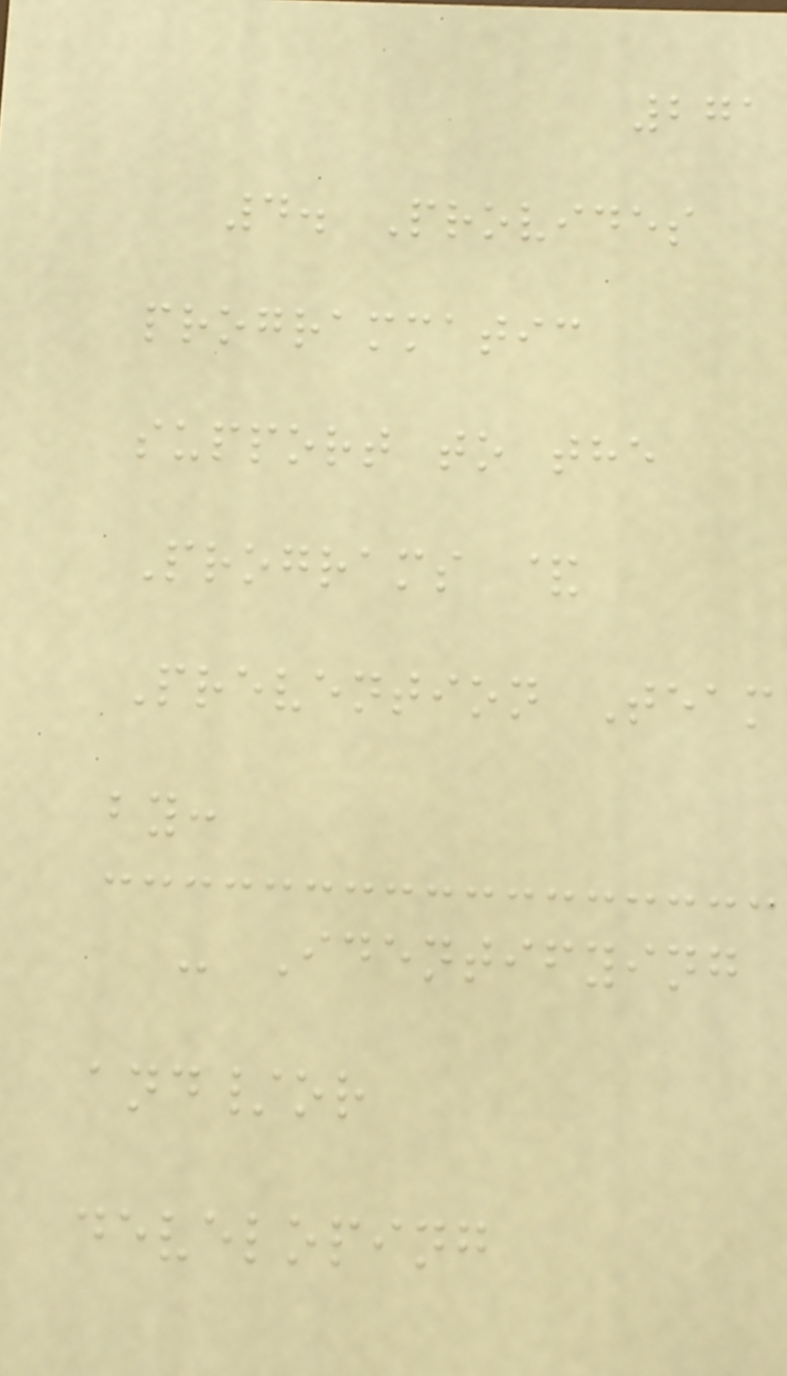271
4. Provides
programmatic
support to the
Programs &
Prevention Team
by:
- Identifying
and/or
developing
